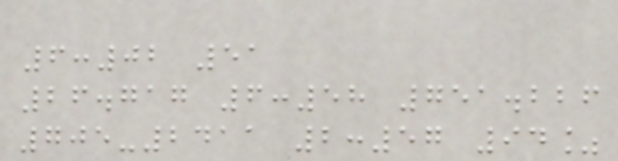6:02 51
26.717 6:58 751.226
705-2411 2:57 94%
